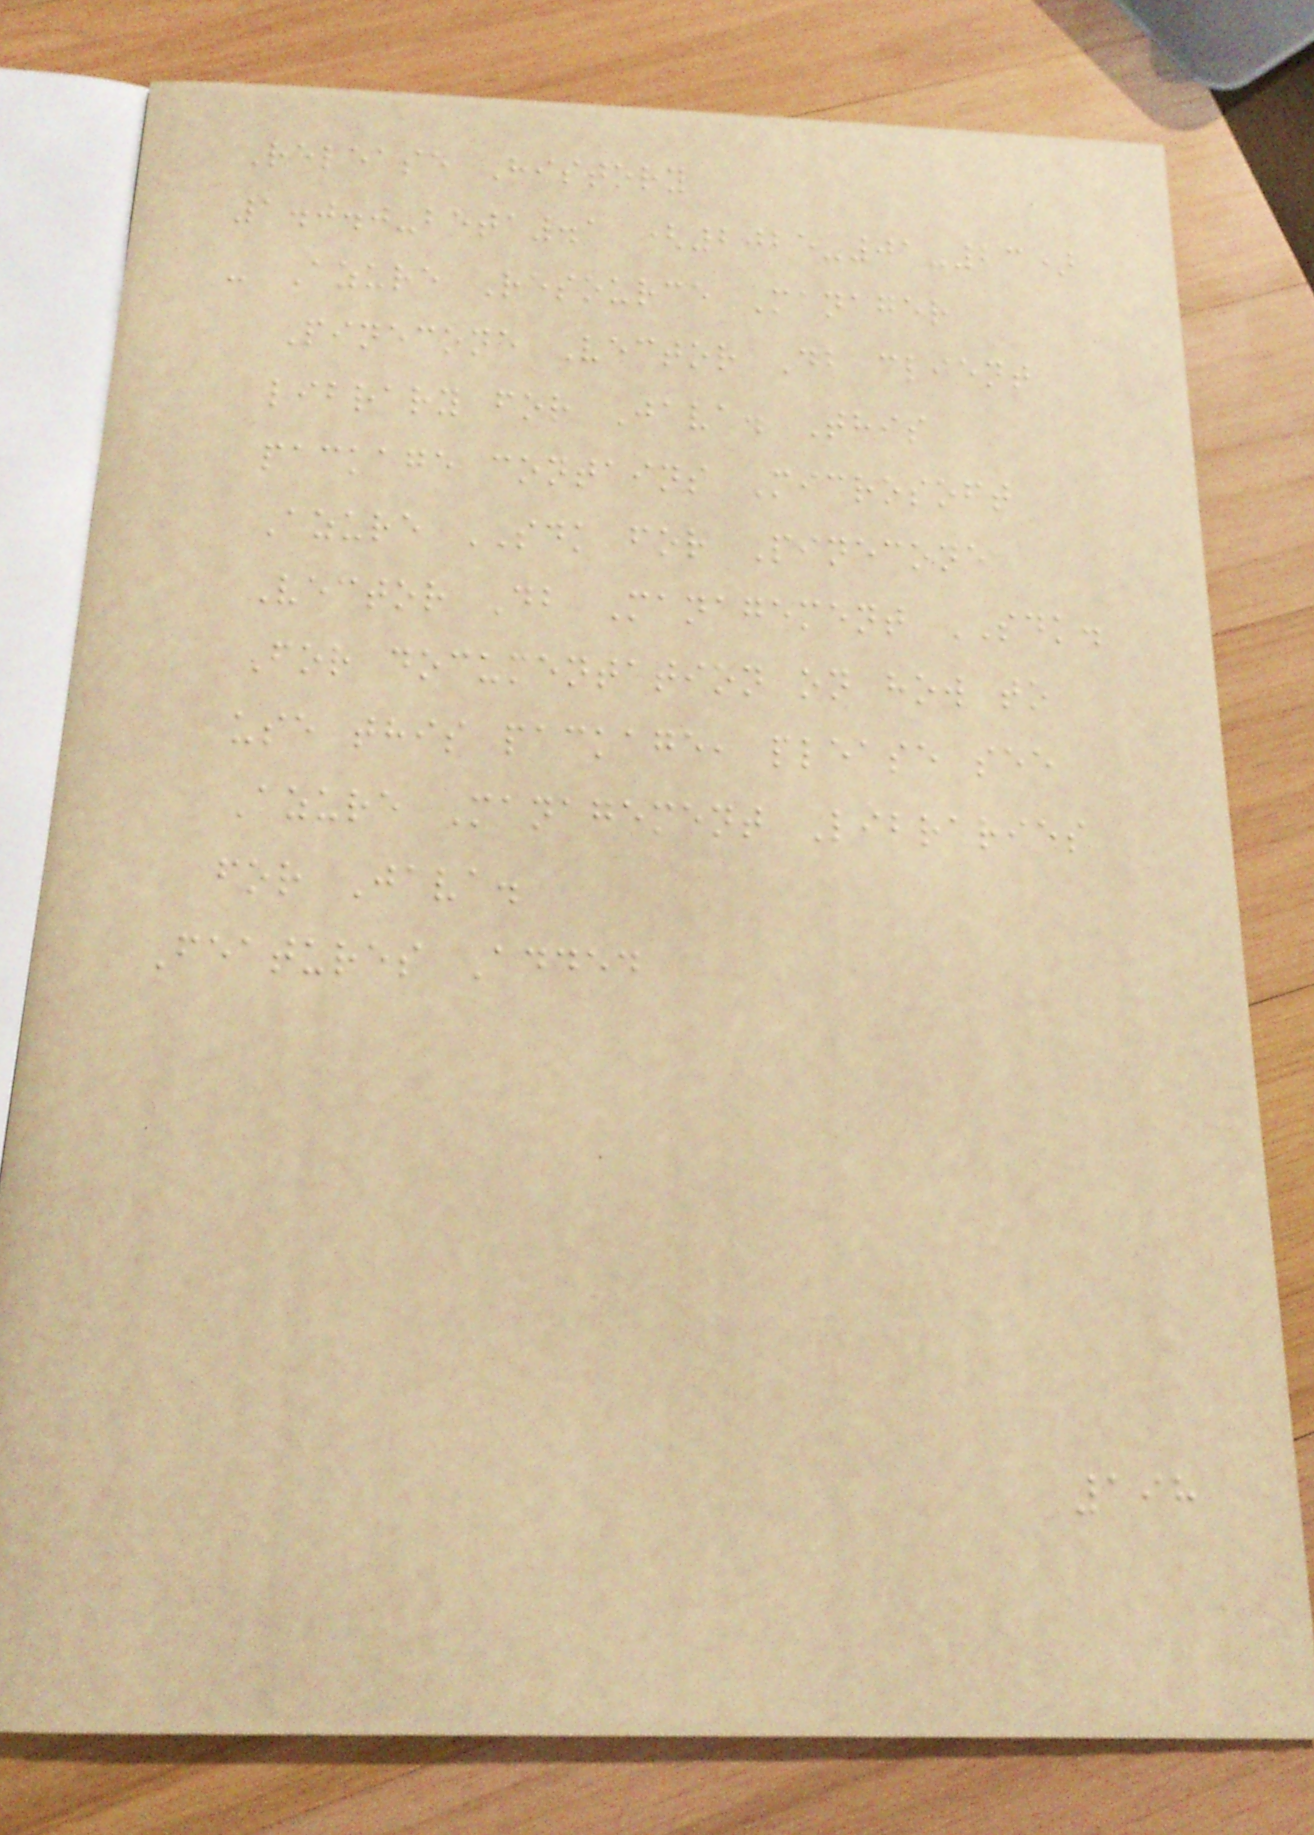Release History
1.0.0-beta.1 (2025-01-23)
- Azure Resource Manager
Pinecone Vector Db client
library for Java. This
package contains Microsoft
Azure SDK for Pinecone
Vector Db Management SDK.
For documentation on how to
use this package, please see
Azure Management Libraries
for Java.
Features Added
198
